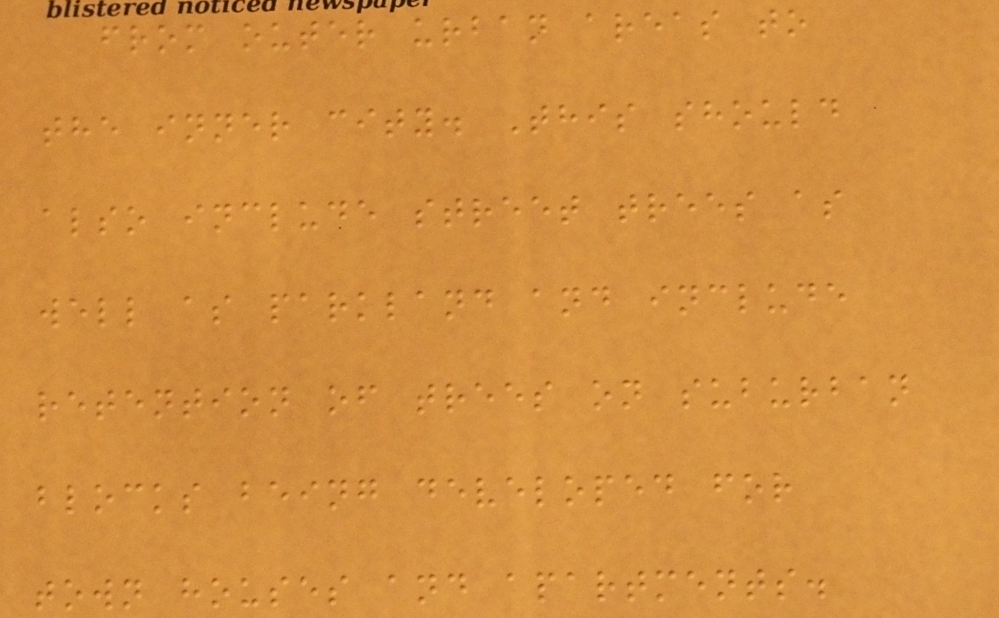from outer urban areas to
the inner city. This should
also include street trees as
well as parkland and include
retention of trees on suburban
blocks being developed for
town houses and apartments.
